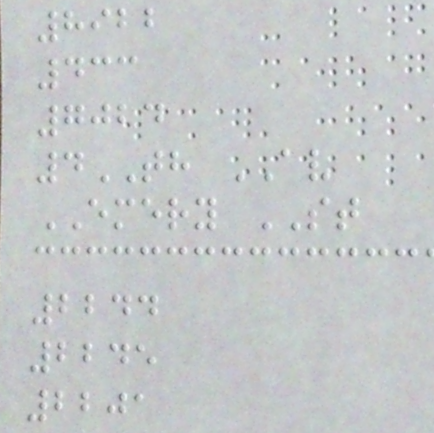8922
433
7024
4TH AV
EMERY ST
2244
2245
2201
